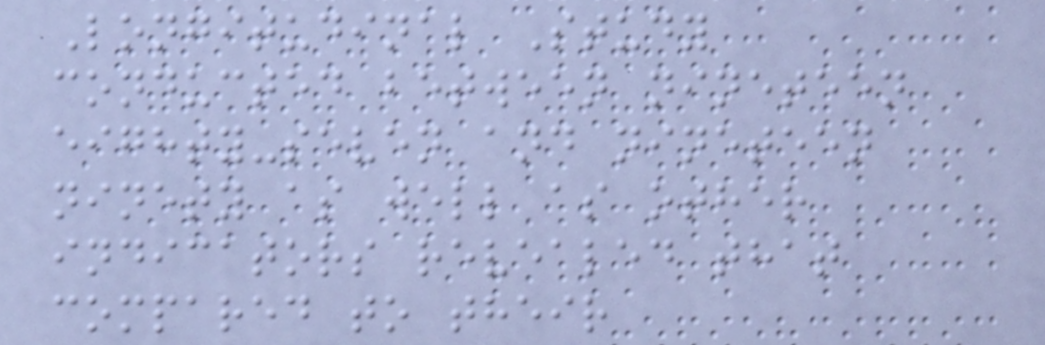Longitudinal Study
conducted between nineteen
eighty-seven and nineteen
ninety as well as other
indicators revealed that
compared to their
